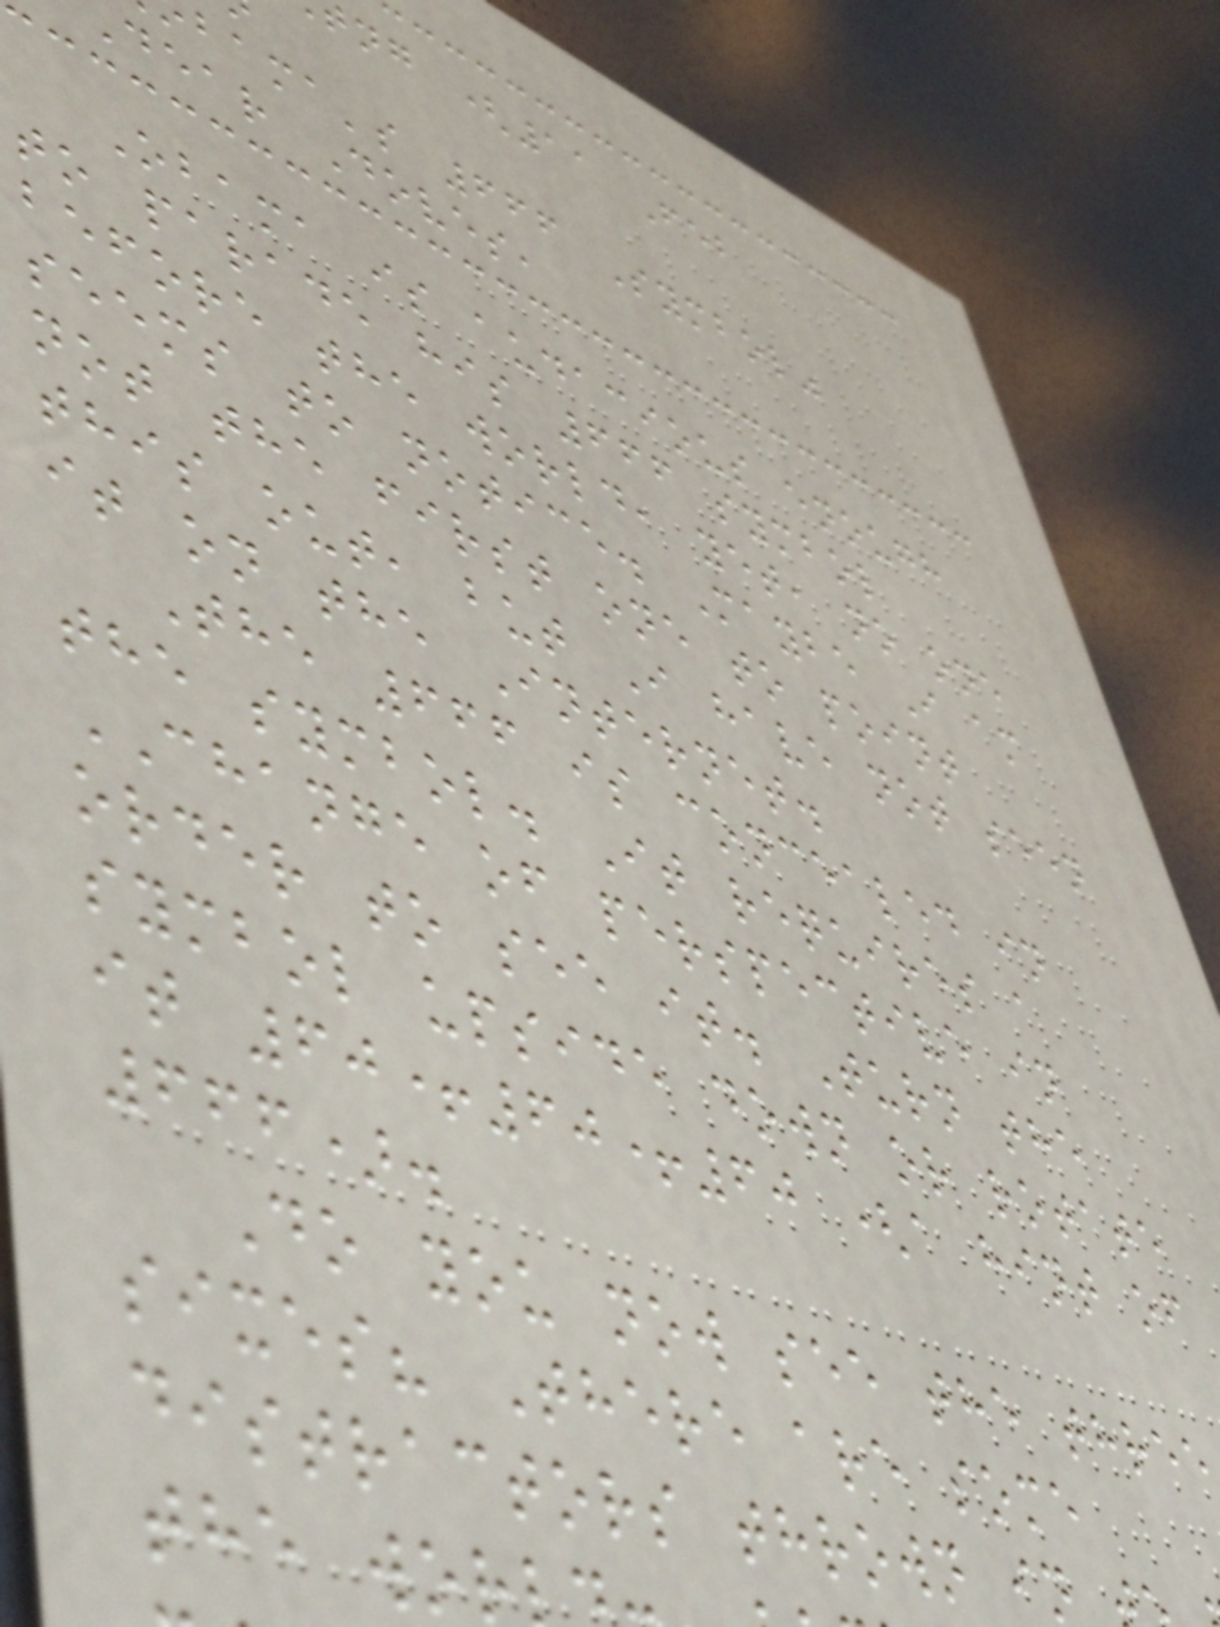ng (11 Feb
bama's 666 Symbol"
dear Doves,
Obama is audacious enough
to parade his 666 symbol
before the world, yet, no one
seems to notice. Maybe I am
not the first one to point
this out, but I have not seen
it on the Internet.
The 666 is concealed in
the symbol. It requires a
CHANGE of perspective in
order to see it. Turn the
symbol upside down or rotate
it 60+60+60 (a hint of
666).
Do you now see the three
sixes? There are some
distractors thrown in
the wor
